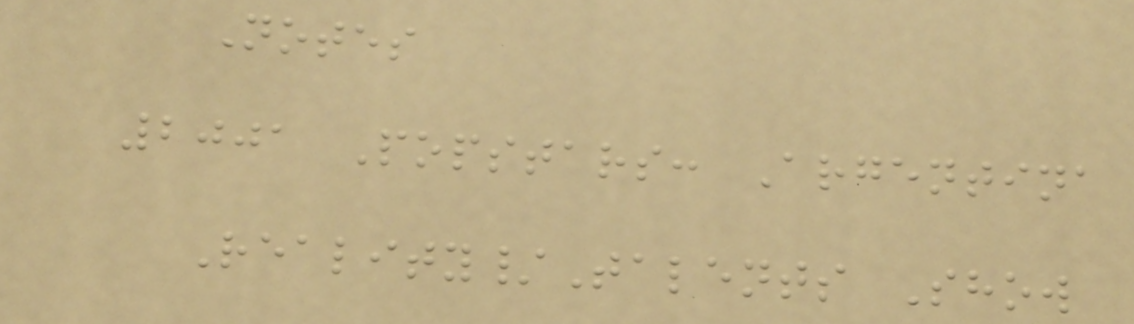Notes
2001 Popstars: Argentina
Reality/Talents Show
